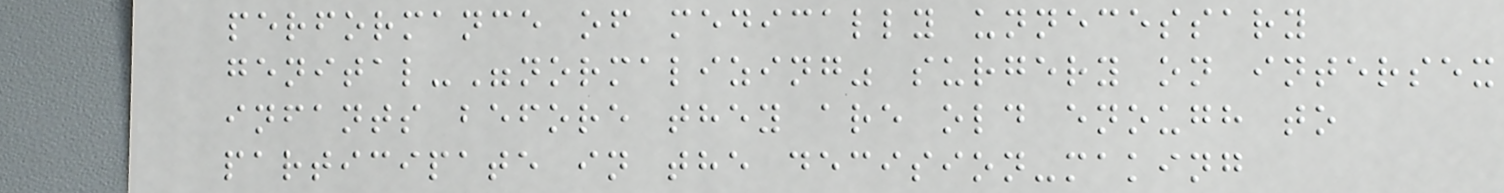performance of medically unnecessary
genital-"normalizing" surgery on intersex
infants before they are old enough to
participate in the decision-making
